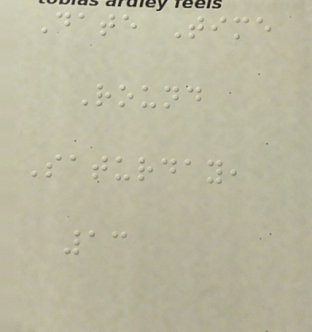Date Time
Round
Saturday,
13
